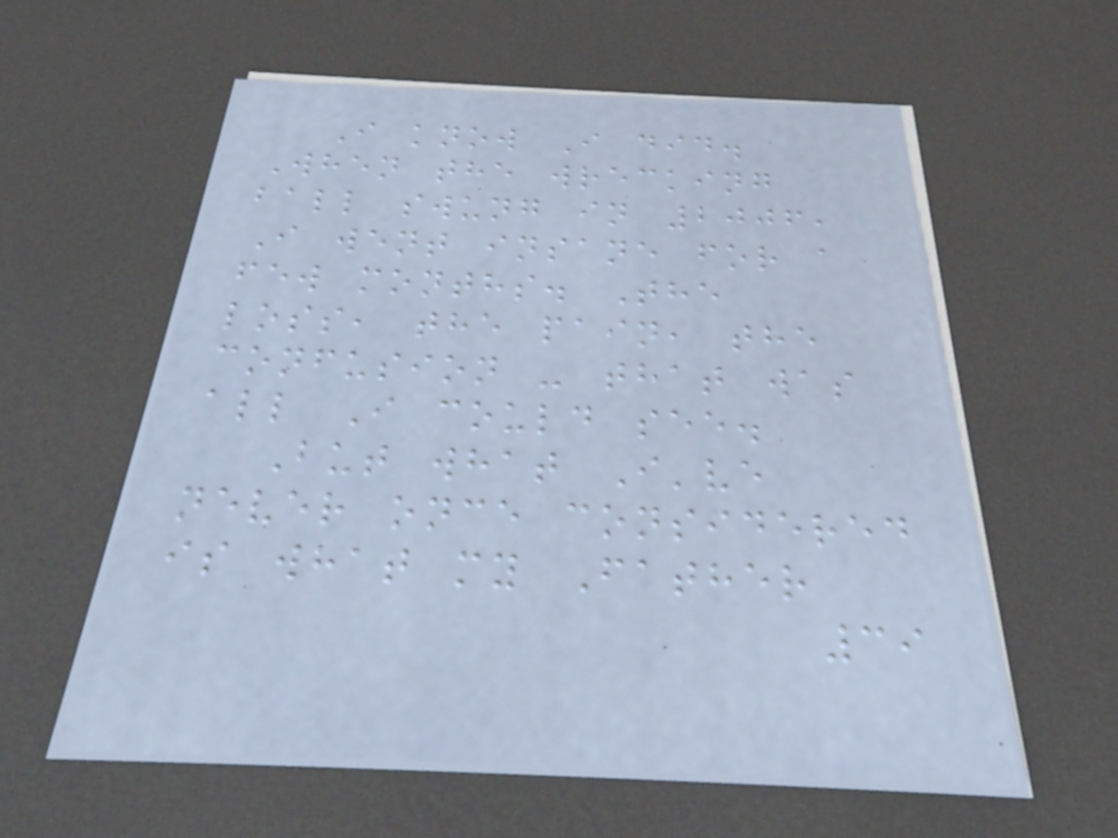I know I did.
When the wrecking
ball swung in 2006,
I went insane for a
few months. The
loss, the pain, the
confusion - that was
all I could see.
But what I've
never once considered
is what my Father
39
